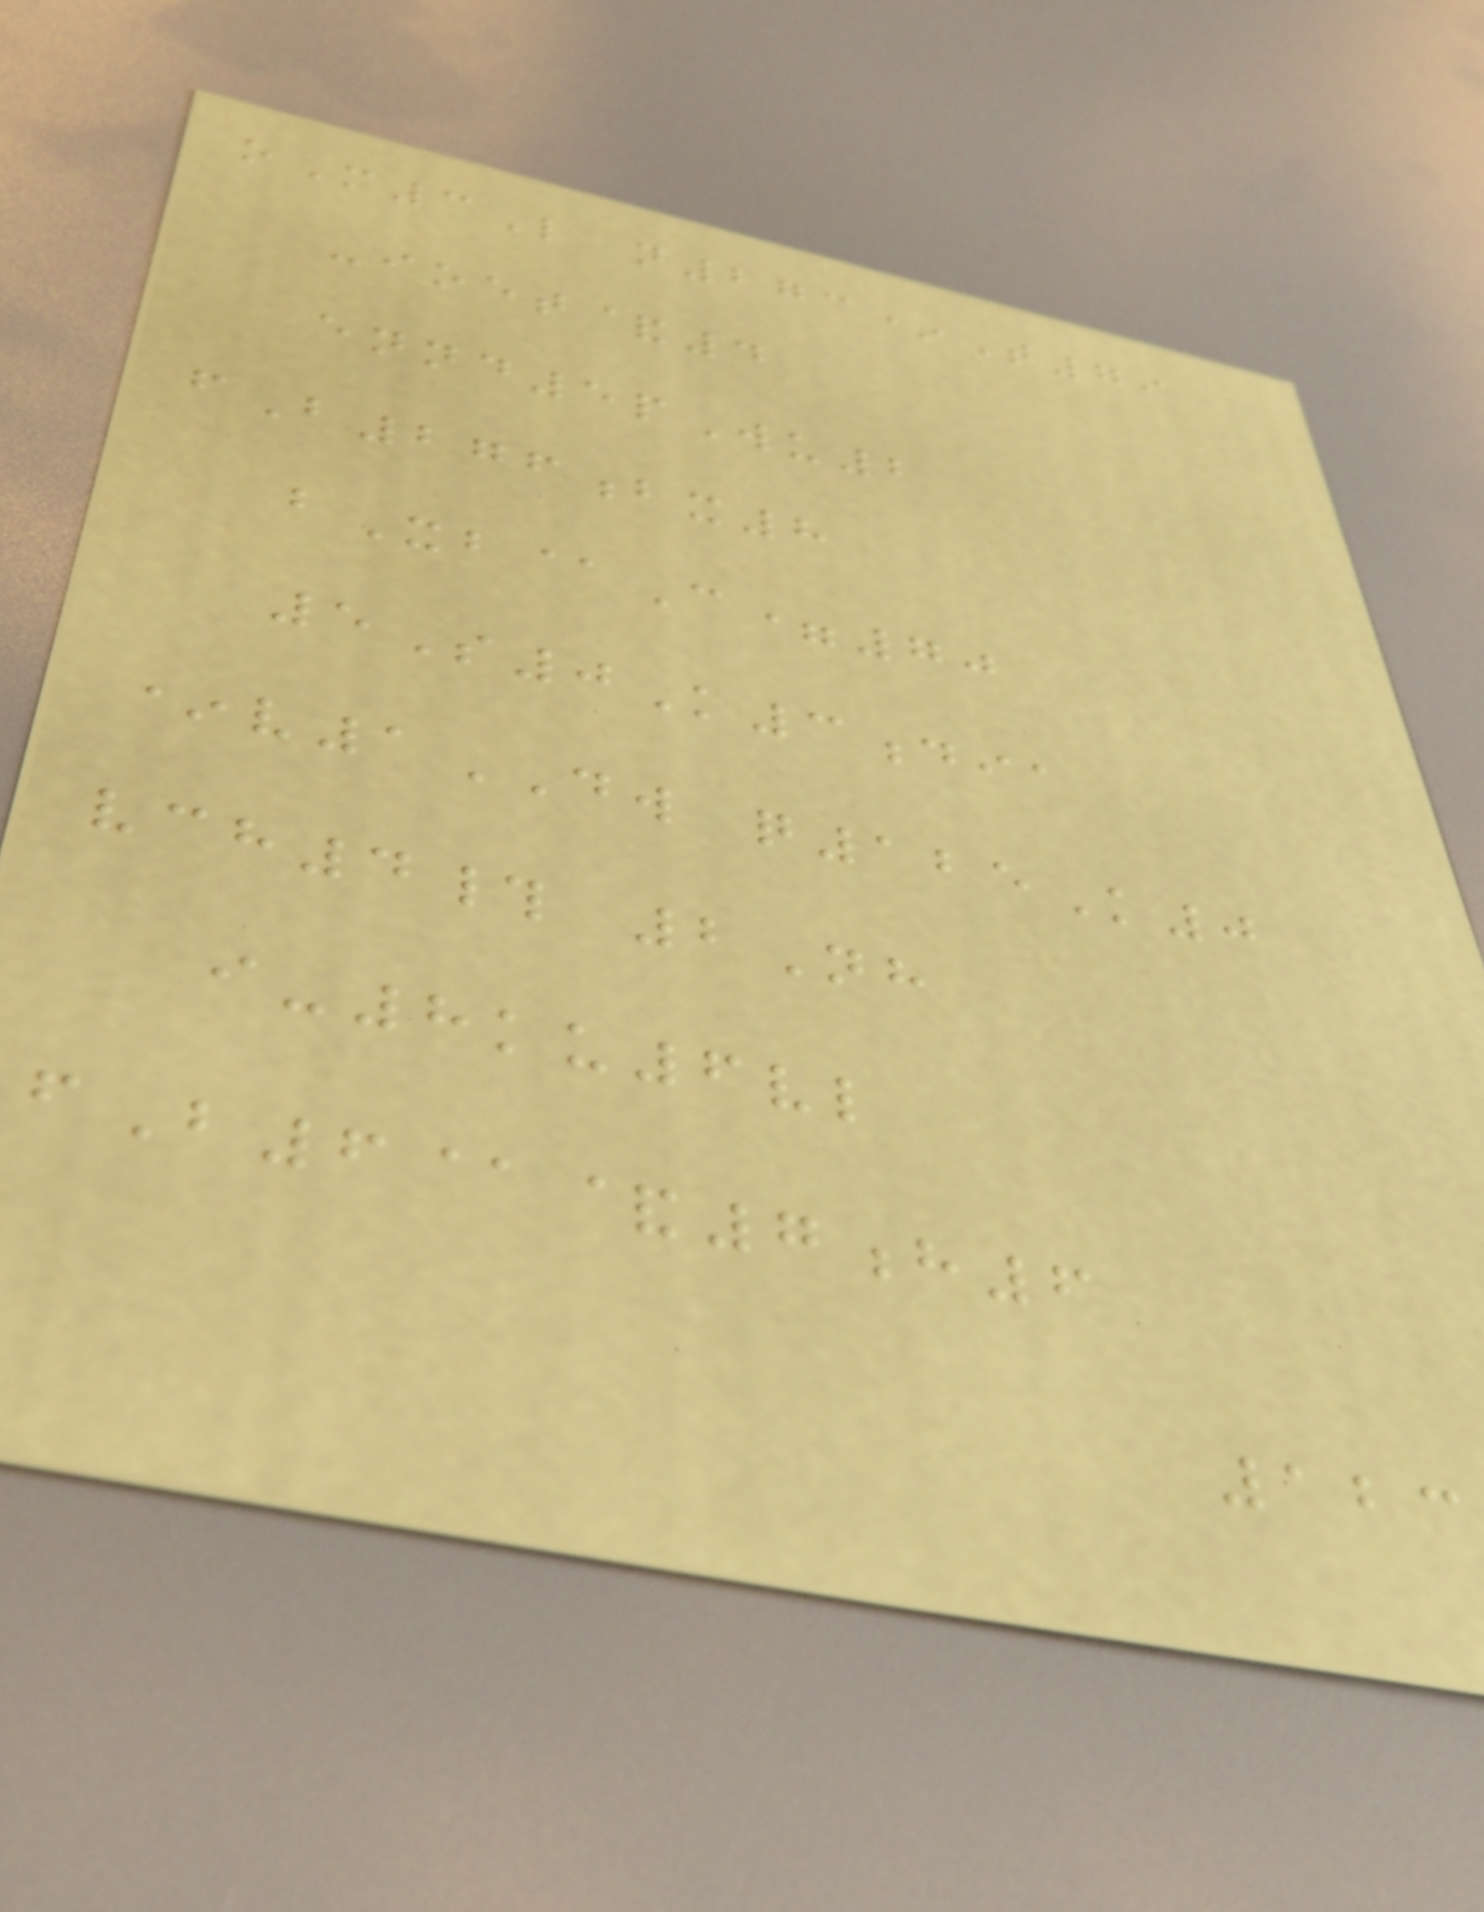oM3L n273*T79
-ioet&4
ennd5pWu2
fB276bx8
bXb@C=70
5S0K3dia
*v1DW q125K0
vch4# 2Nh
i-8ku6vl
fB6@&7h6
123
